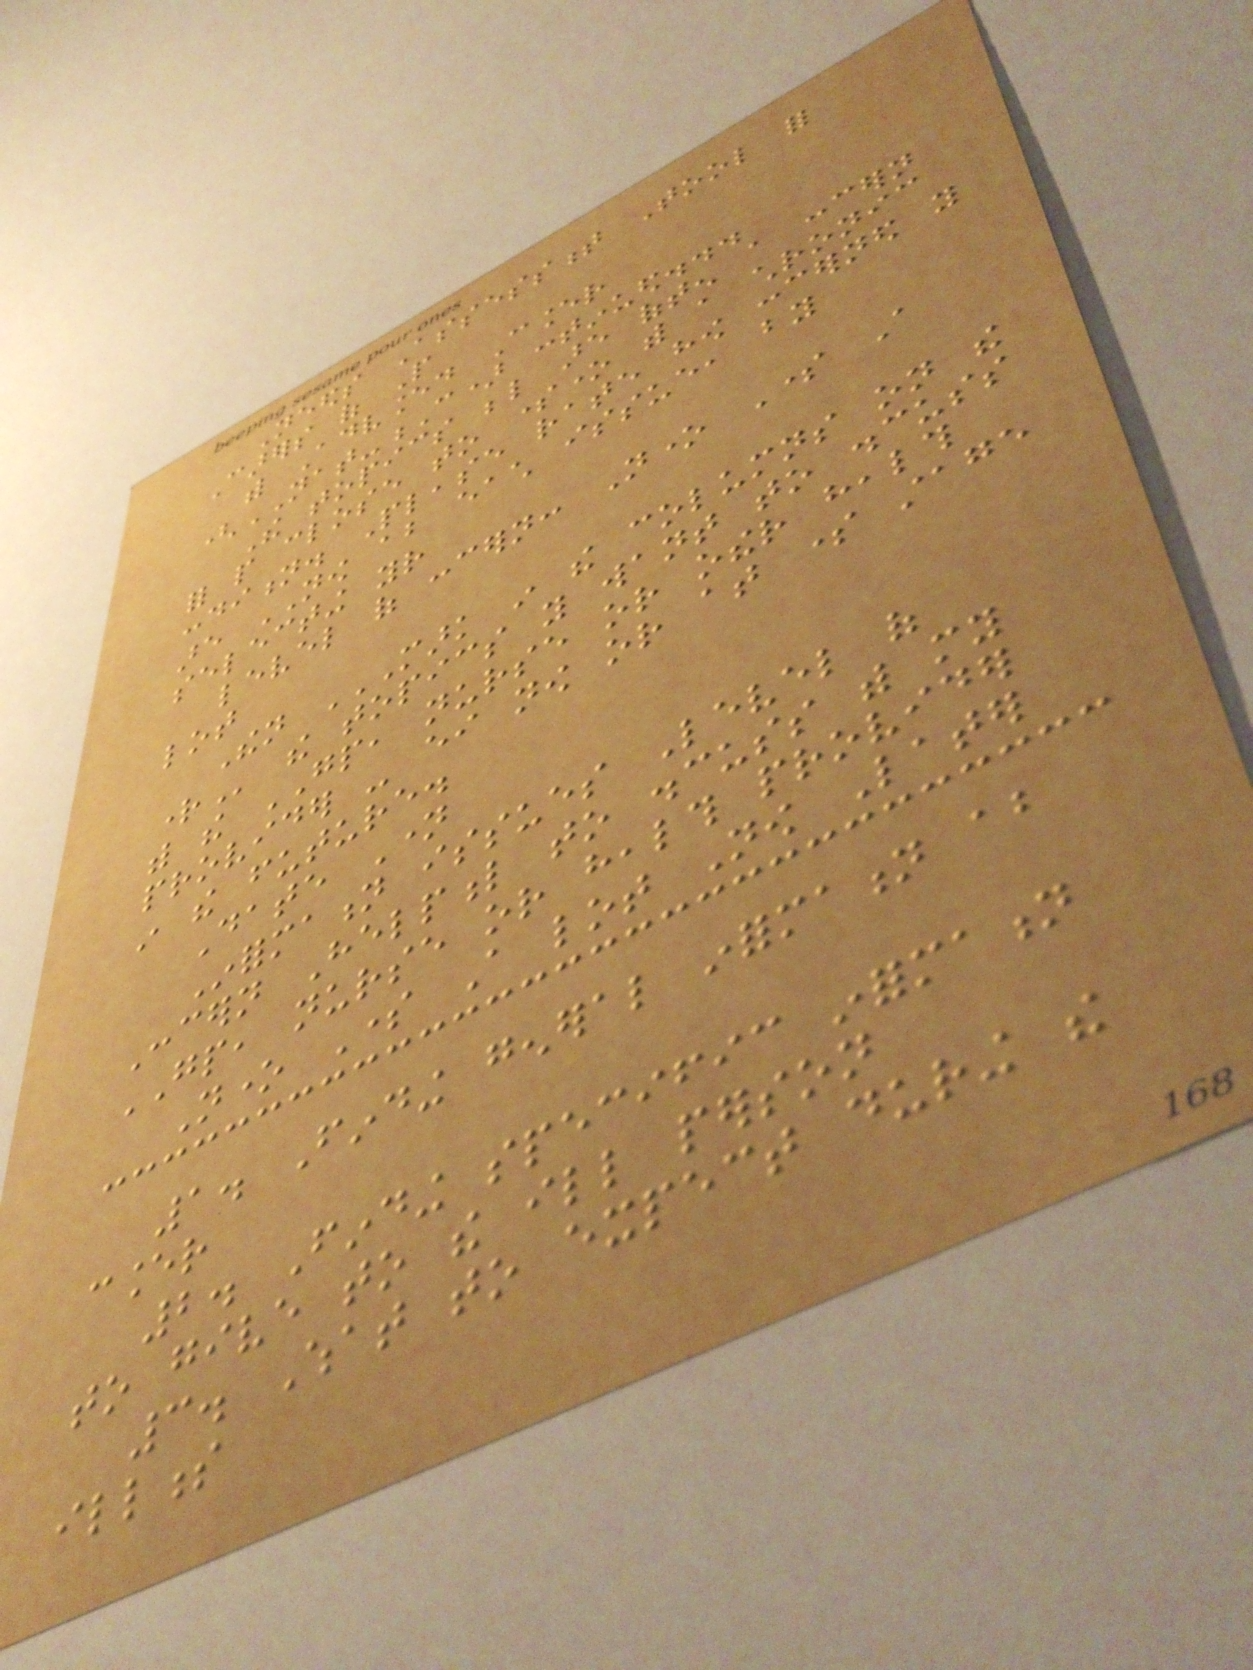Needs Assessment Tool for
Carers of People
with Advanced Cancer
(NAT-C) continued...
The topics below are often a concern
for people close to someone with a chronic
condition. Please rate how concerned you
are NOW about each issue, by
selecting your
level of concern: None Some A
lot
Then MARK IN THE COLUMNS ON THE
RIGHT the topics you want to discuss
with the GP, nurse or other health
provider - either now or at some stage
in the future.
Date Name
Information issues Level of
Concern Helpful to discuss with my
GP, nurse or health provider
None Some A lot Now Later
1. Finding general information about
cancer
2. Finding specific information
to give to the ill person
3. What to expect during the
illness
